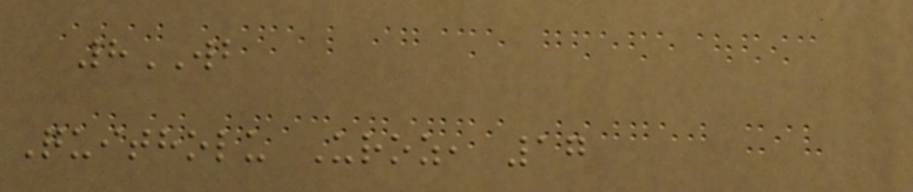8WB
Quitholu Uroz, 17
